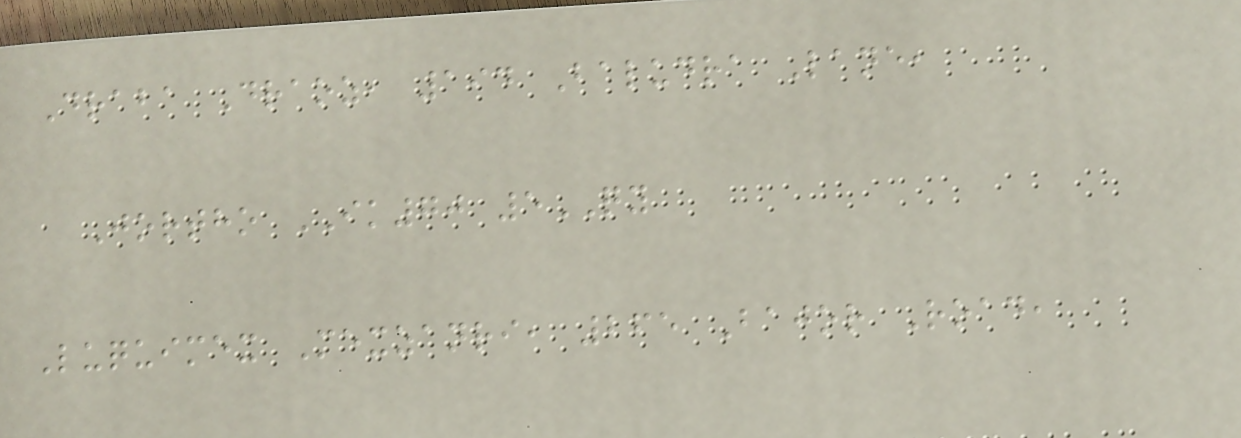Draba Draoz, 194 Baludra Lane,
Jortho IK70 5QY
Luquimex Mexzanri, 265 Bajor Road,
